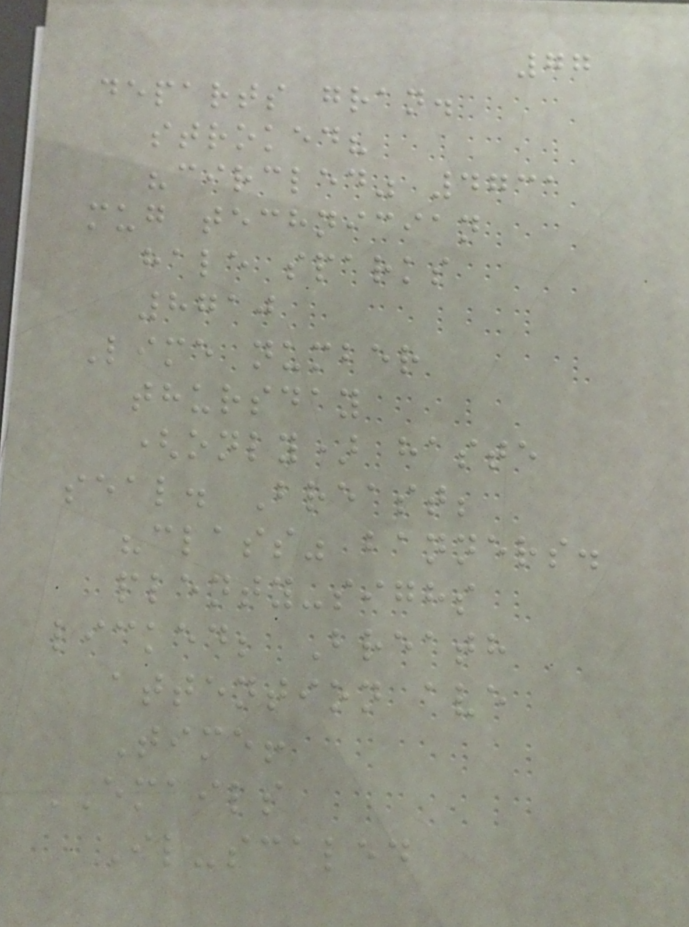77
departs gran.
stroked?
"circled" 4731
mug technician
hale sparks
8710
Lime number
thursday
(only) haste
seal. Breast;
"class" banners.
plenty-sighs
licked; Breath
attention ave
Time!
EMAILS
Il-scaled
